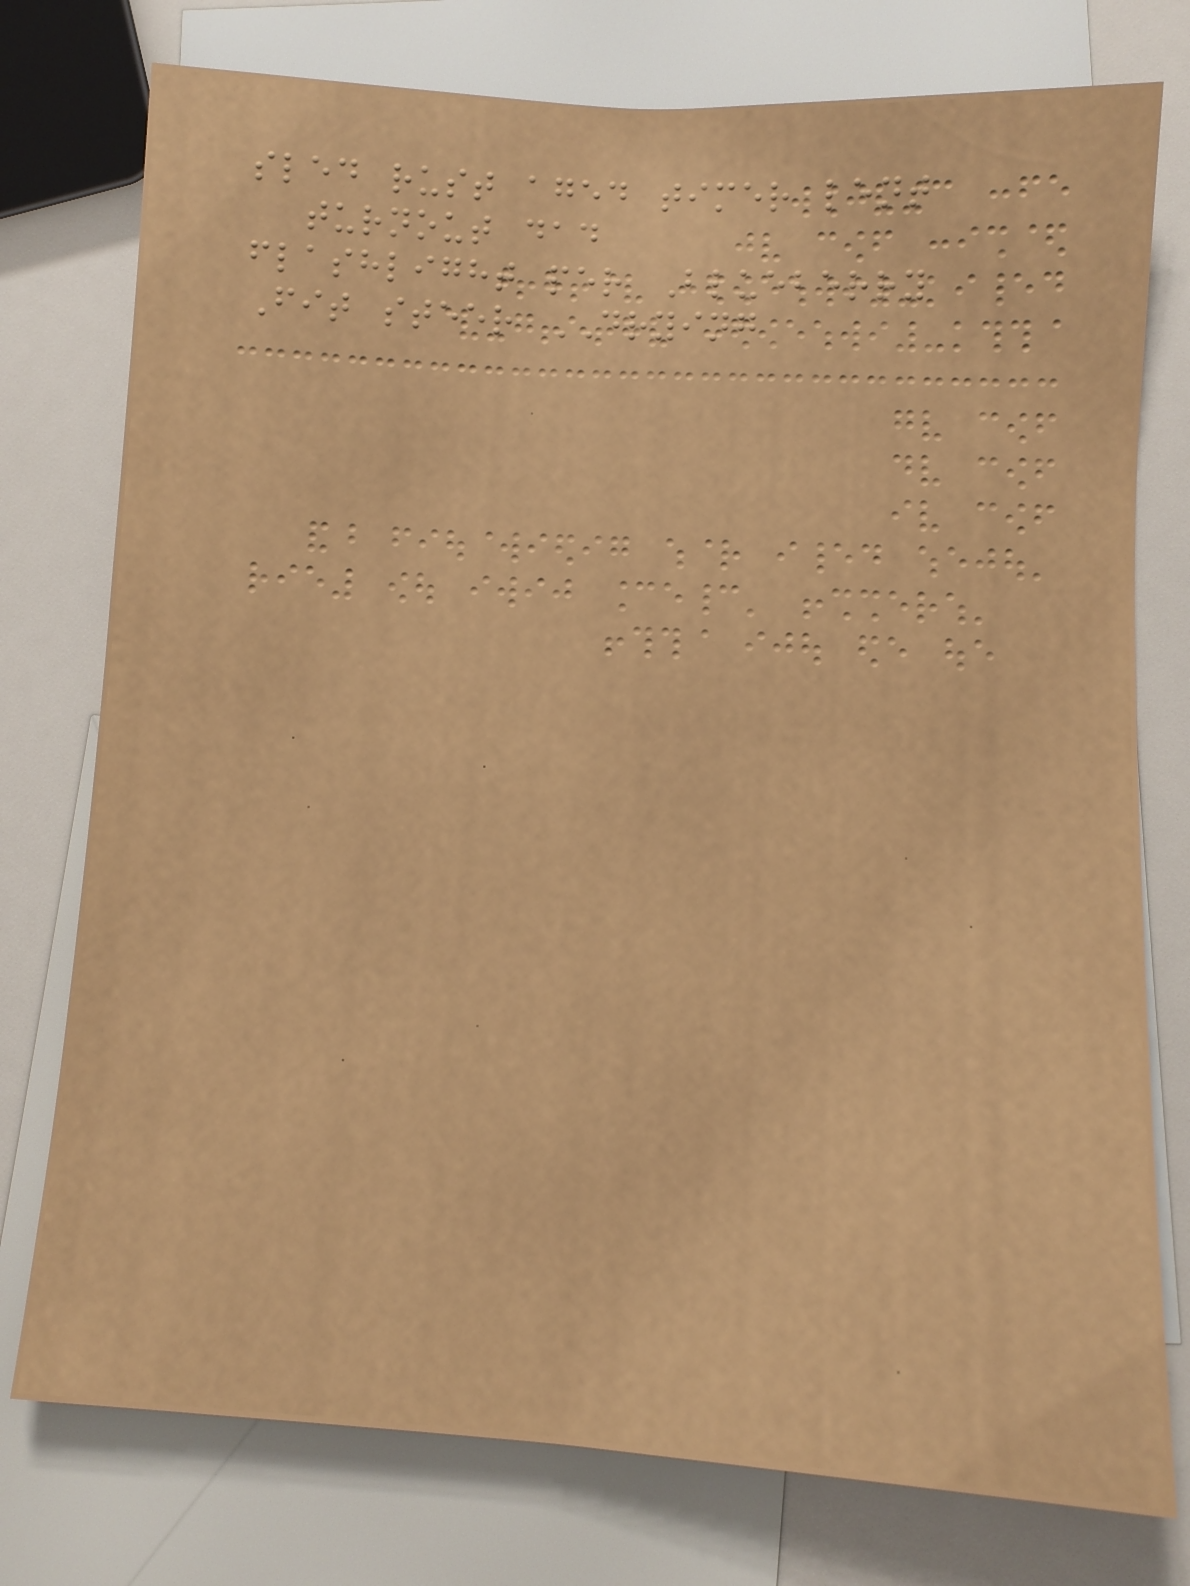sled rust aged timer lent
turnout dad
flashlight per Blueberry
Fit steer DRYING
